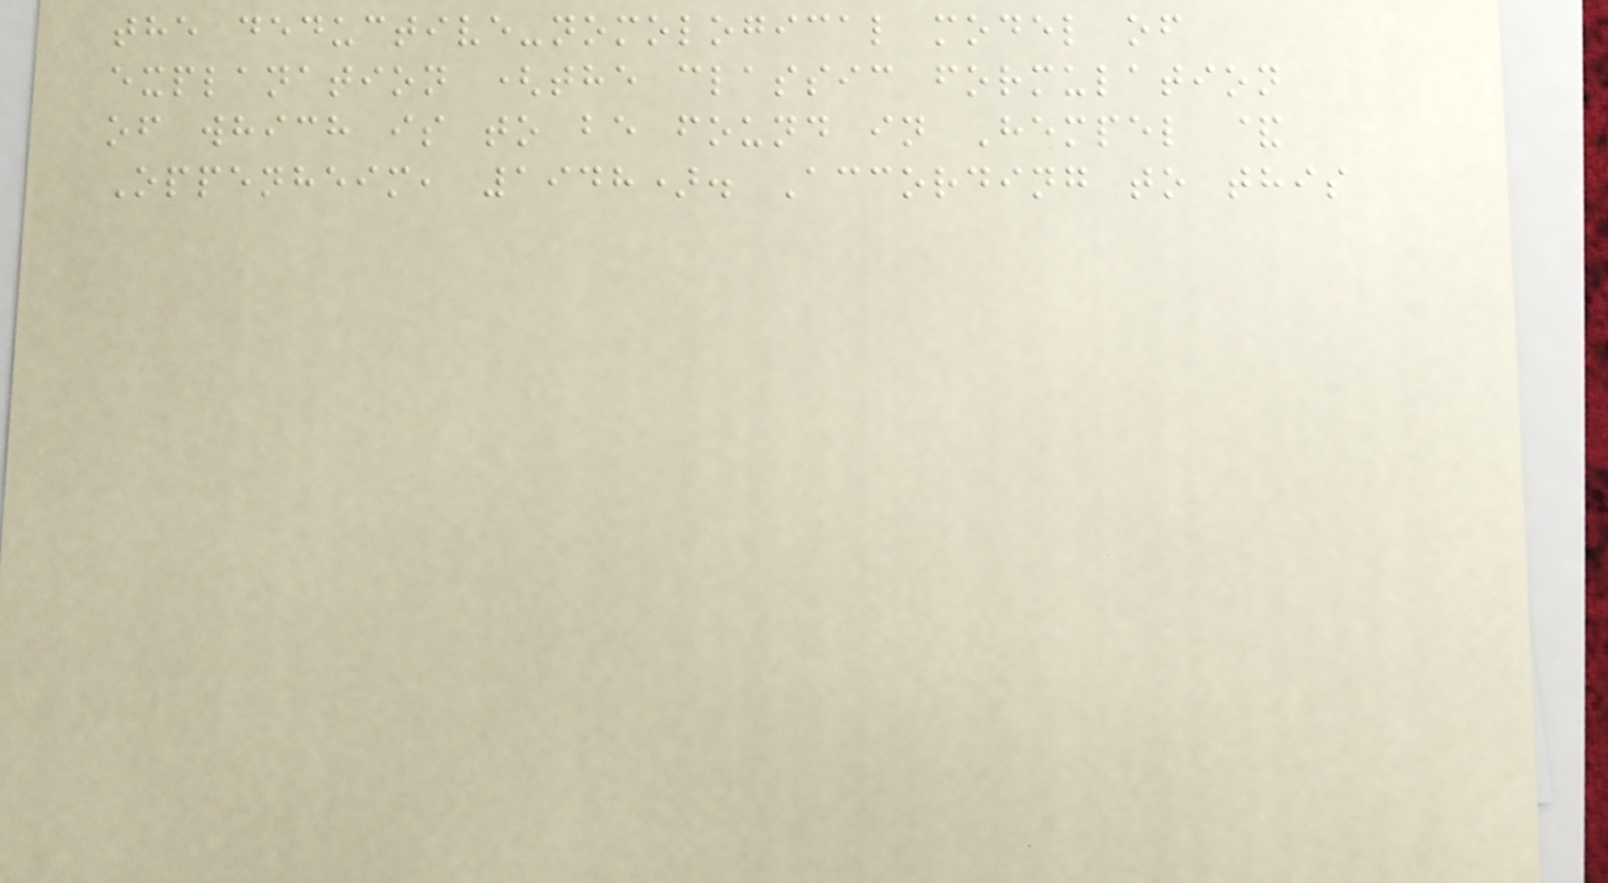the deductive-nomological model of
explanation (the classic formulation
of which is to be found in Hempel &
Oppenheim, 1948). According to this
